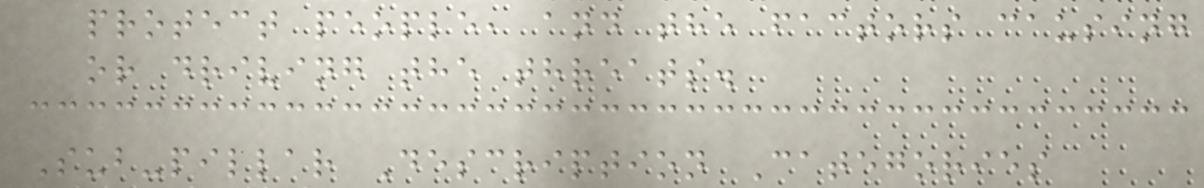protect people, and the factors causing
or driving the threats.
Sub-pillar Description Categories
